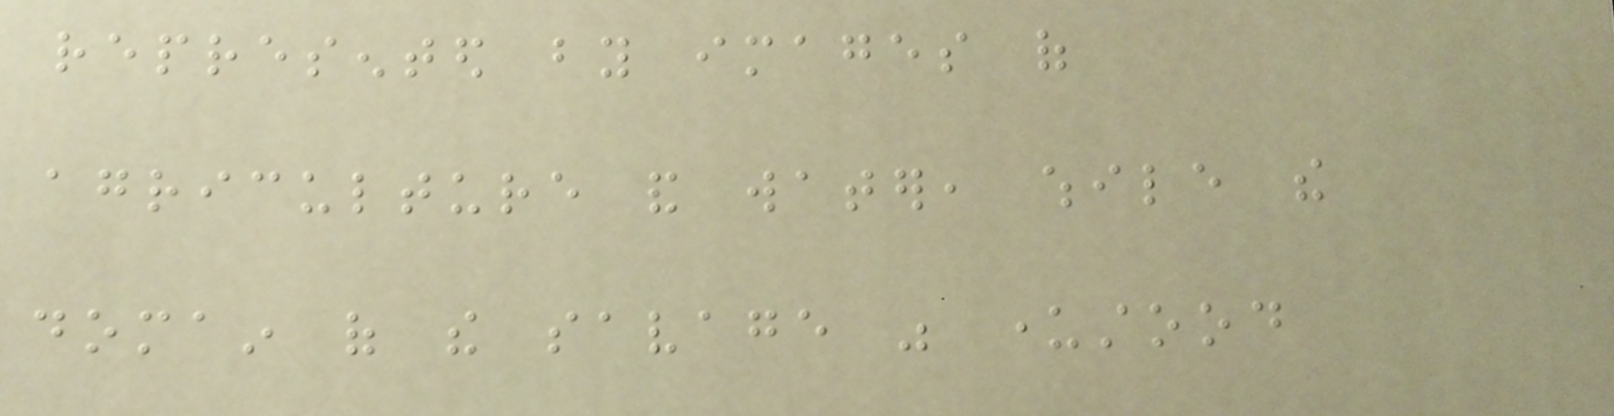represented by images of
agriculture and water, while the
domain of the savage was understood
